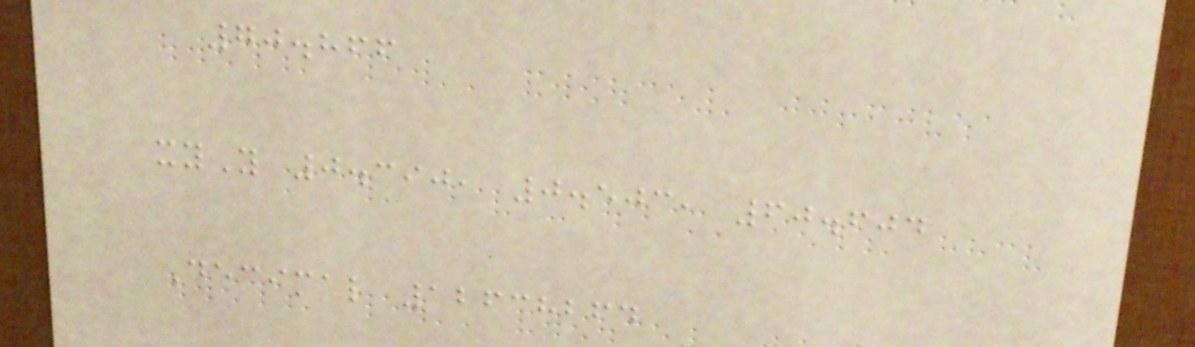70.866
xyY 0.390, 0.503, 60.604
Decimal 12638264
